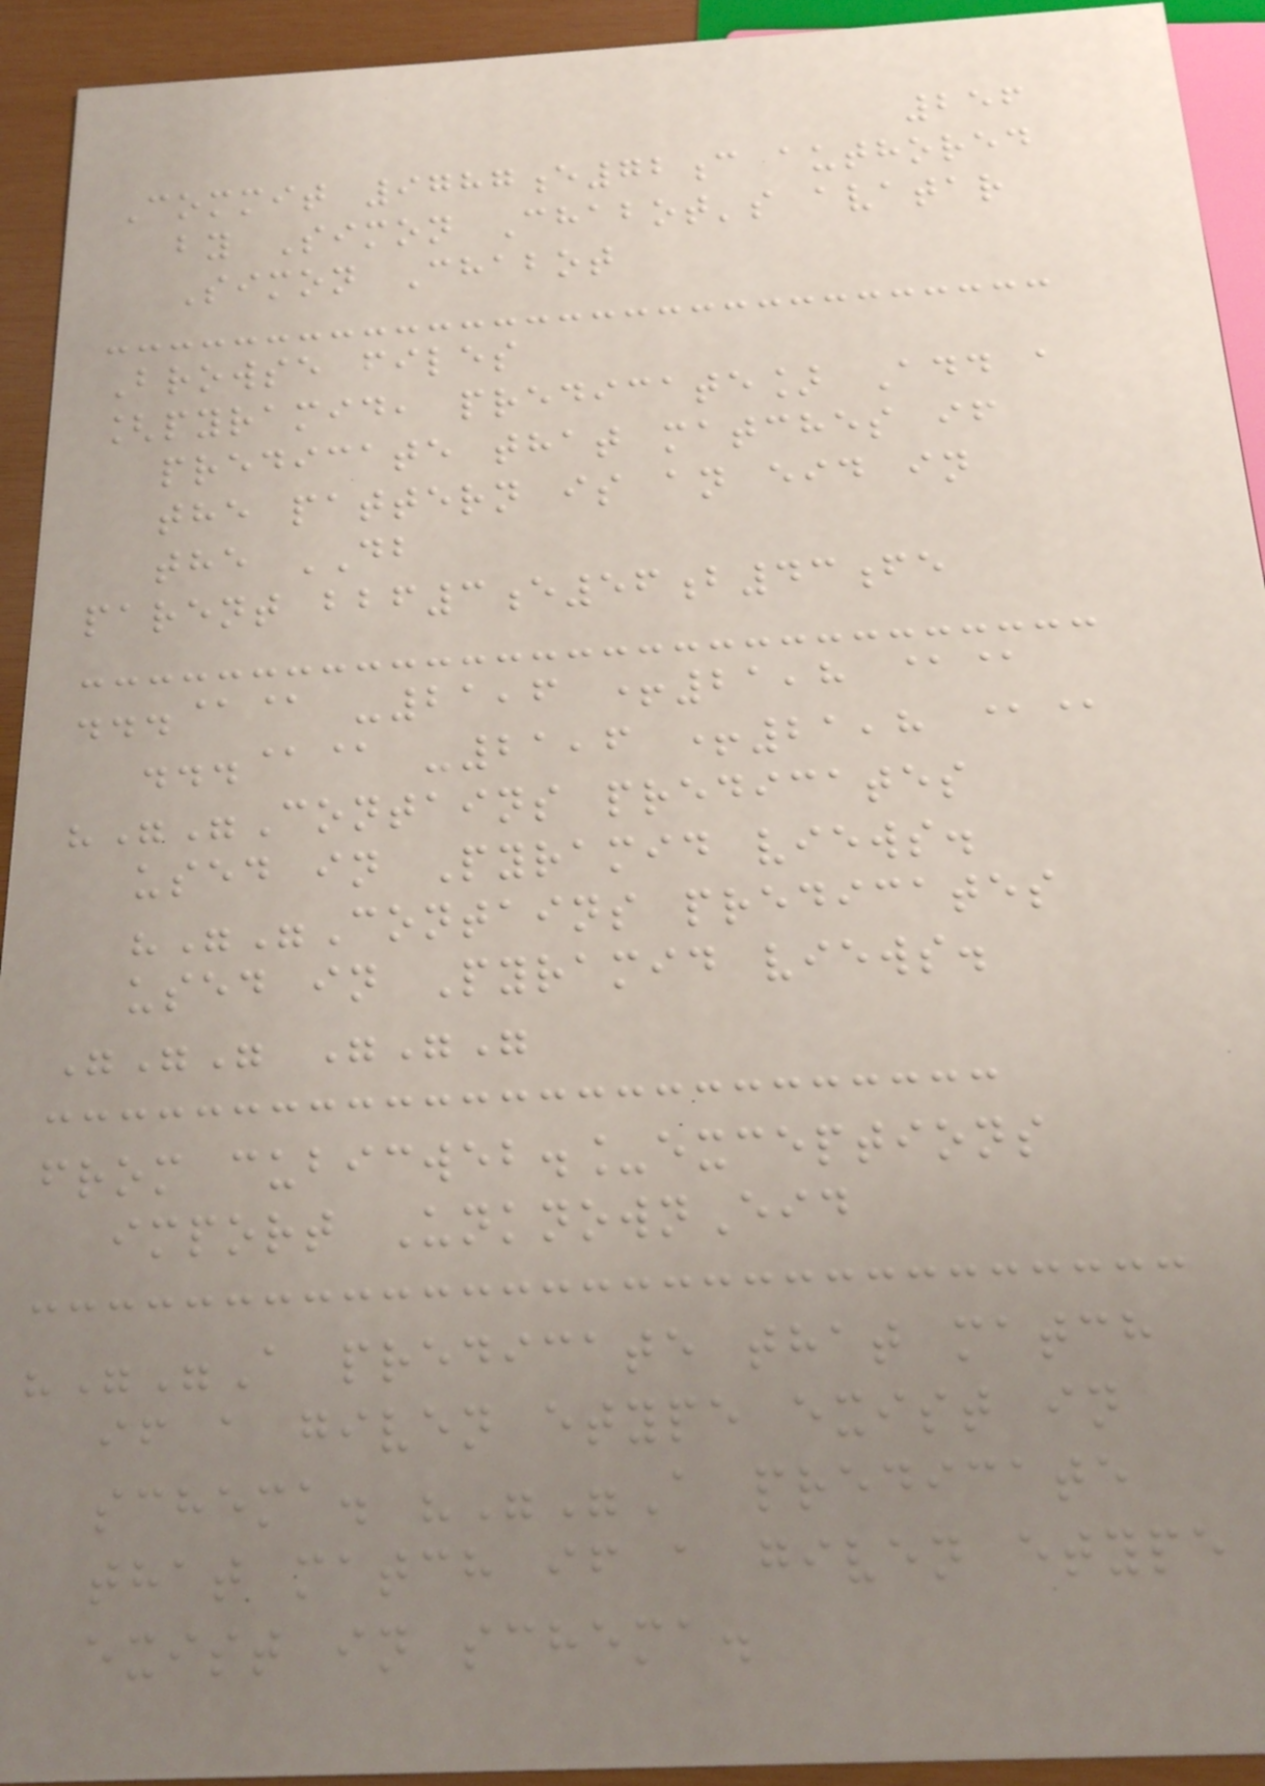256
Commit 9787e72c authored
by Simon Chabot's avatar
Simon Chabot
Browse files
[pyramid, predicate] Add a
predicate that matches if
the pattern is an eid in
the DB
parent bbf3e56b43fe
...@@ -21,6 +21,8 @@
...@@ -21,6 +21,8 @@
"""Contains predicates
used in Pyramid views.
"""Contains predicates
used in Pyramid views.
""" """
from cubicweb._exceptions
import UnknownEid
"""A predicate that match
if a given etype exist in
schema. """A predicate
that match if a given etype
exist in schema.
